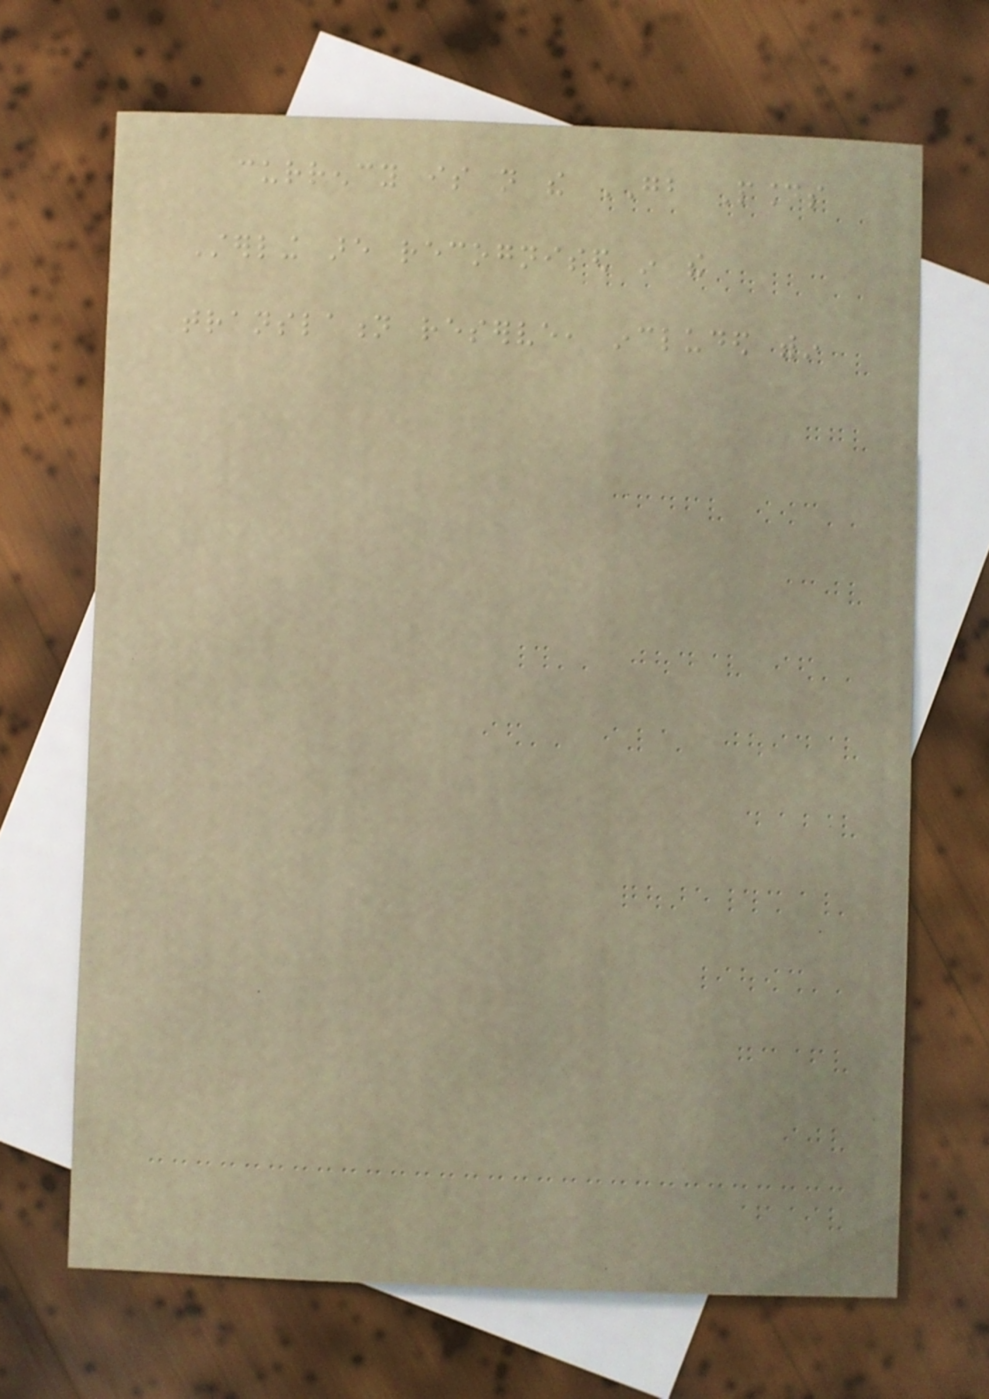currency is not the GB Pounds
Sterling are recognised in the
translation reserve, included within
